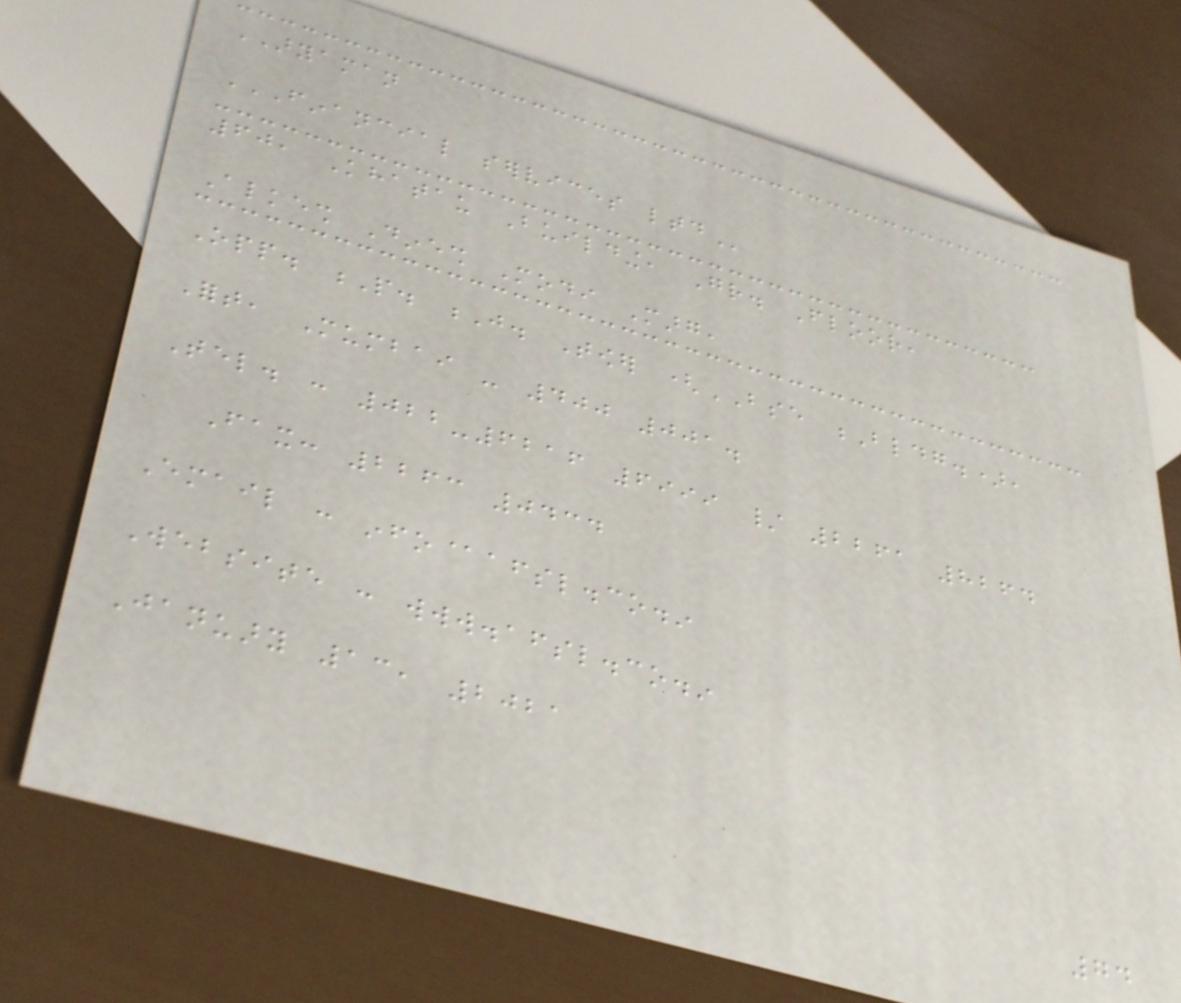ARYAMAN
FINANCIAL SERVICES LTD
60, Khatau Building, Gr. Floor,
Alkesh Dinesh Modi Marg,
Opp. P. J. Tower (BSE Bldg.),
Fort, Mumbai - 400 001.
Tel. : 022-6216 6999 / 2261 8264
Fax: 2263 0434
Email : info@afsl.co.in
Website : www.afsl.co.in
January 13, 2021
74
